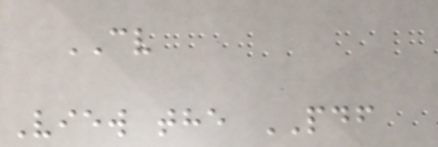CV
View the PDF
